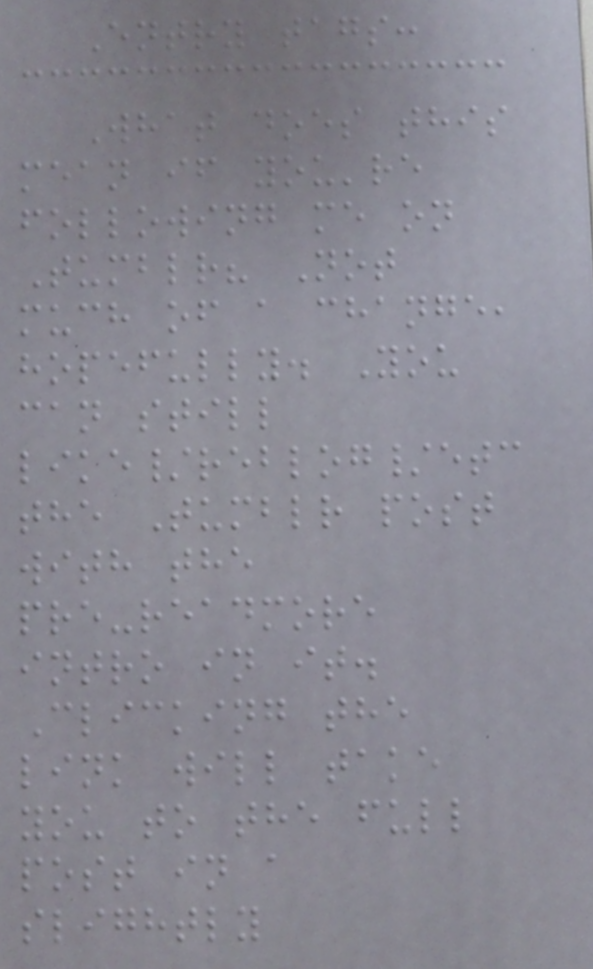Entry tags:
What does this
mean if you're
following me on
Tumblr? Not
much of a change,
hopefully. You
can still
like/reblog/etc
the Tumblr post
with the
pre-readmore
intro in it.
Clicking the
link will take
you to the full
post in a
slightly
